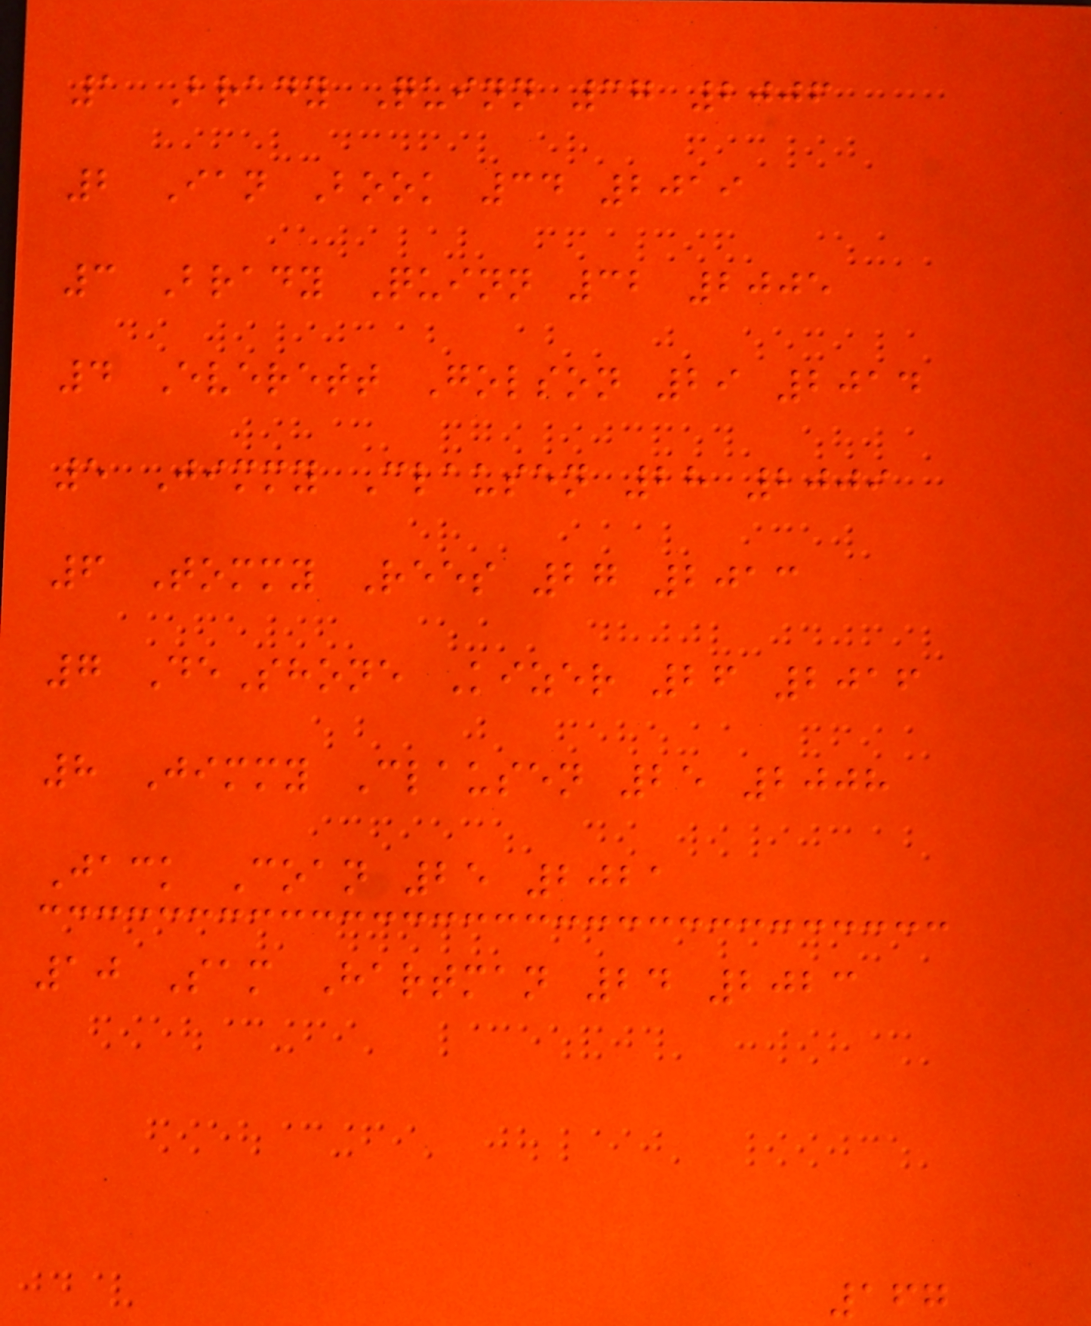1 Brady Quinn 37 2006
2 Ian Book 34 2019
3 Brady Quinn 32 2005
4 Everett Golson 29 2014
5 Jimmy Clausen 28 2009
6 Tommy Rees 27 2013
7 DeShone Kizer 26 2016
8 Jimmy Clausen 25 2008
Jack Coan 25 2021
10 Sam Hartman 24 2023
167
